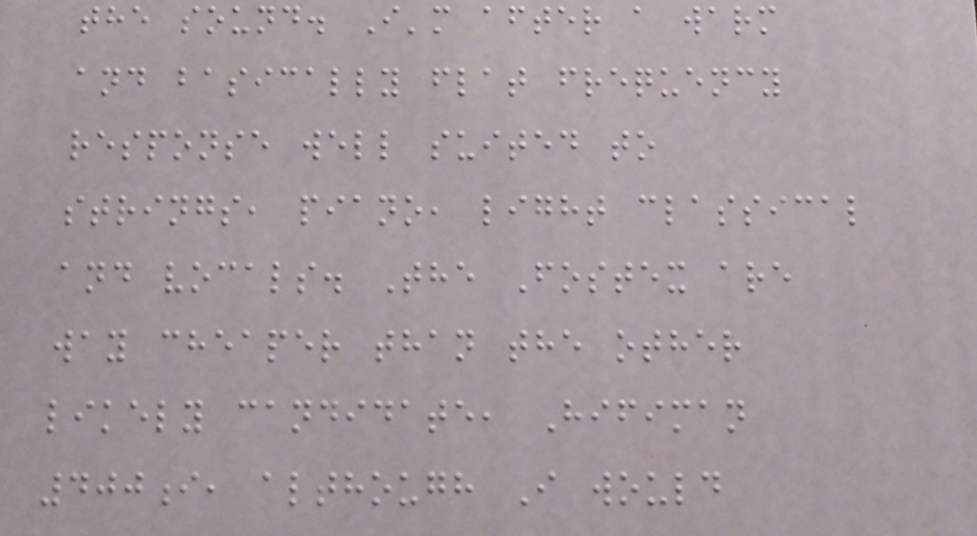the sound. I'm after a warm
and basically flat frequency
response well suited to
strings, piano, light classical
and vocals. The Fostex are
way cheaper than the other
likely candidate, Hifiman
400i, although I would
